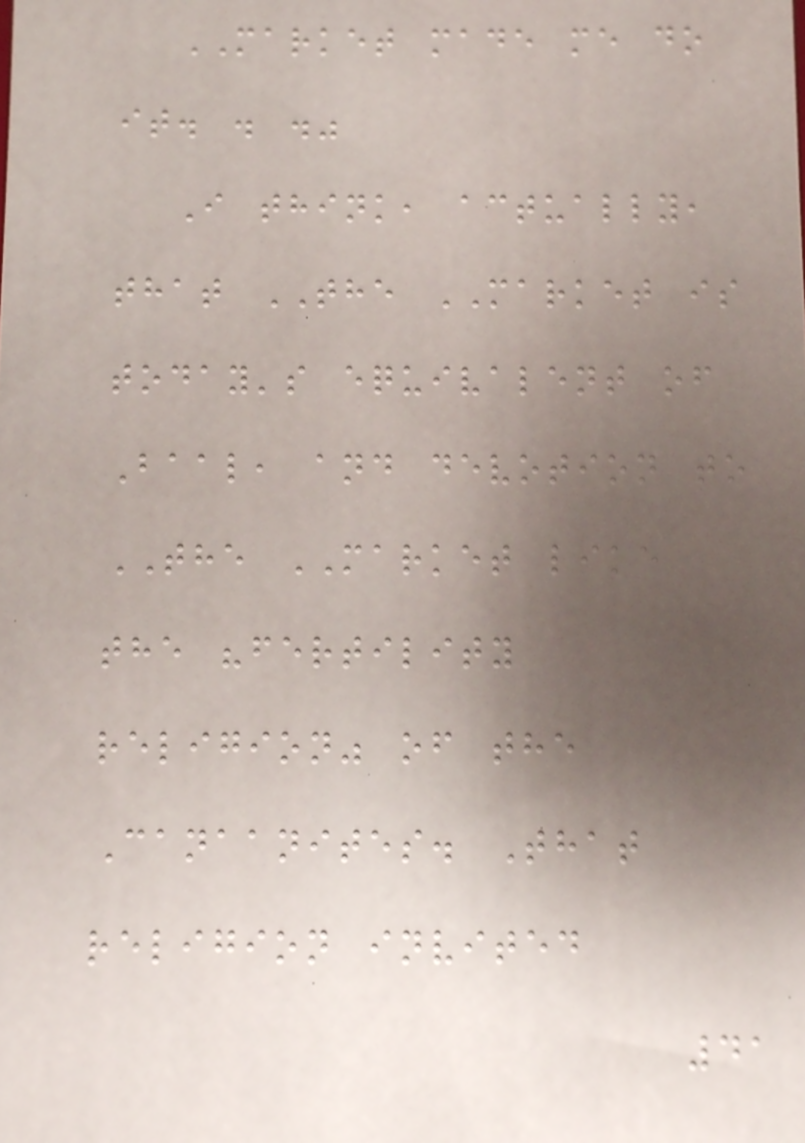MARKET made me do
it. . ."
I think, actually,
that THE MARKET is
today's equivalent of
Baal, and devotion to
THE MARKET like
the "fertility
religion" of the
Canaanites. That
religion invited
41
